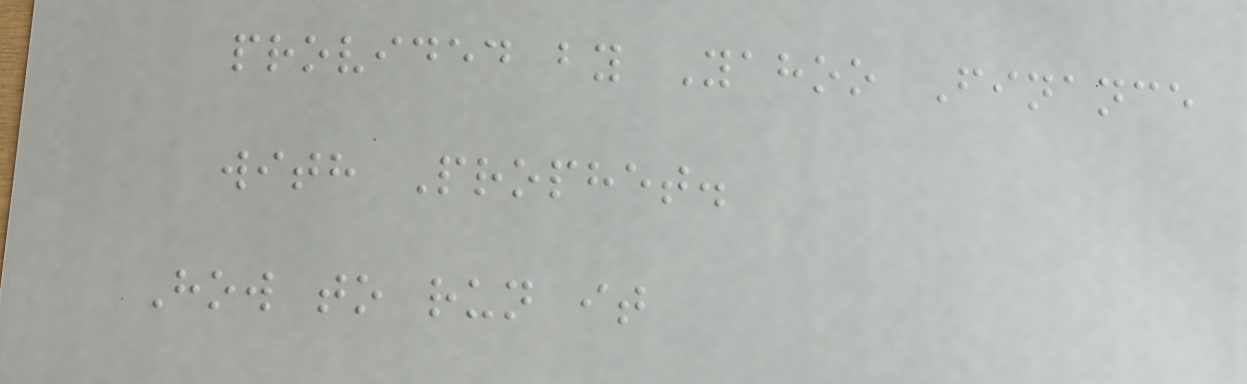provided by Yahoo Finance
with Prophet.
How to run it
